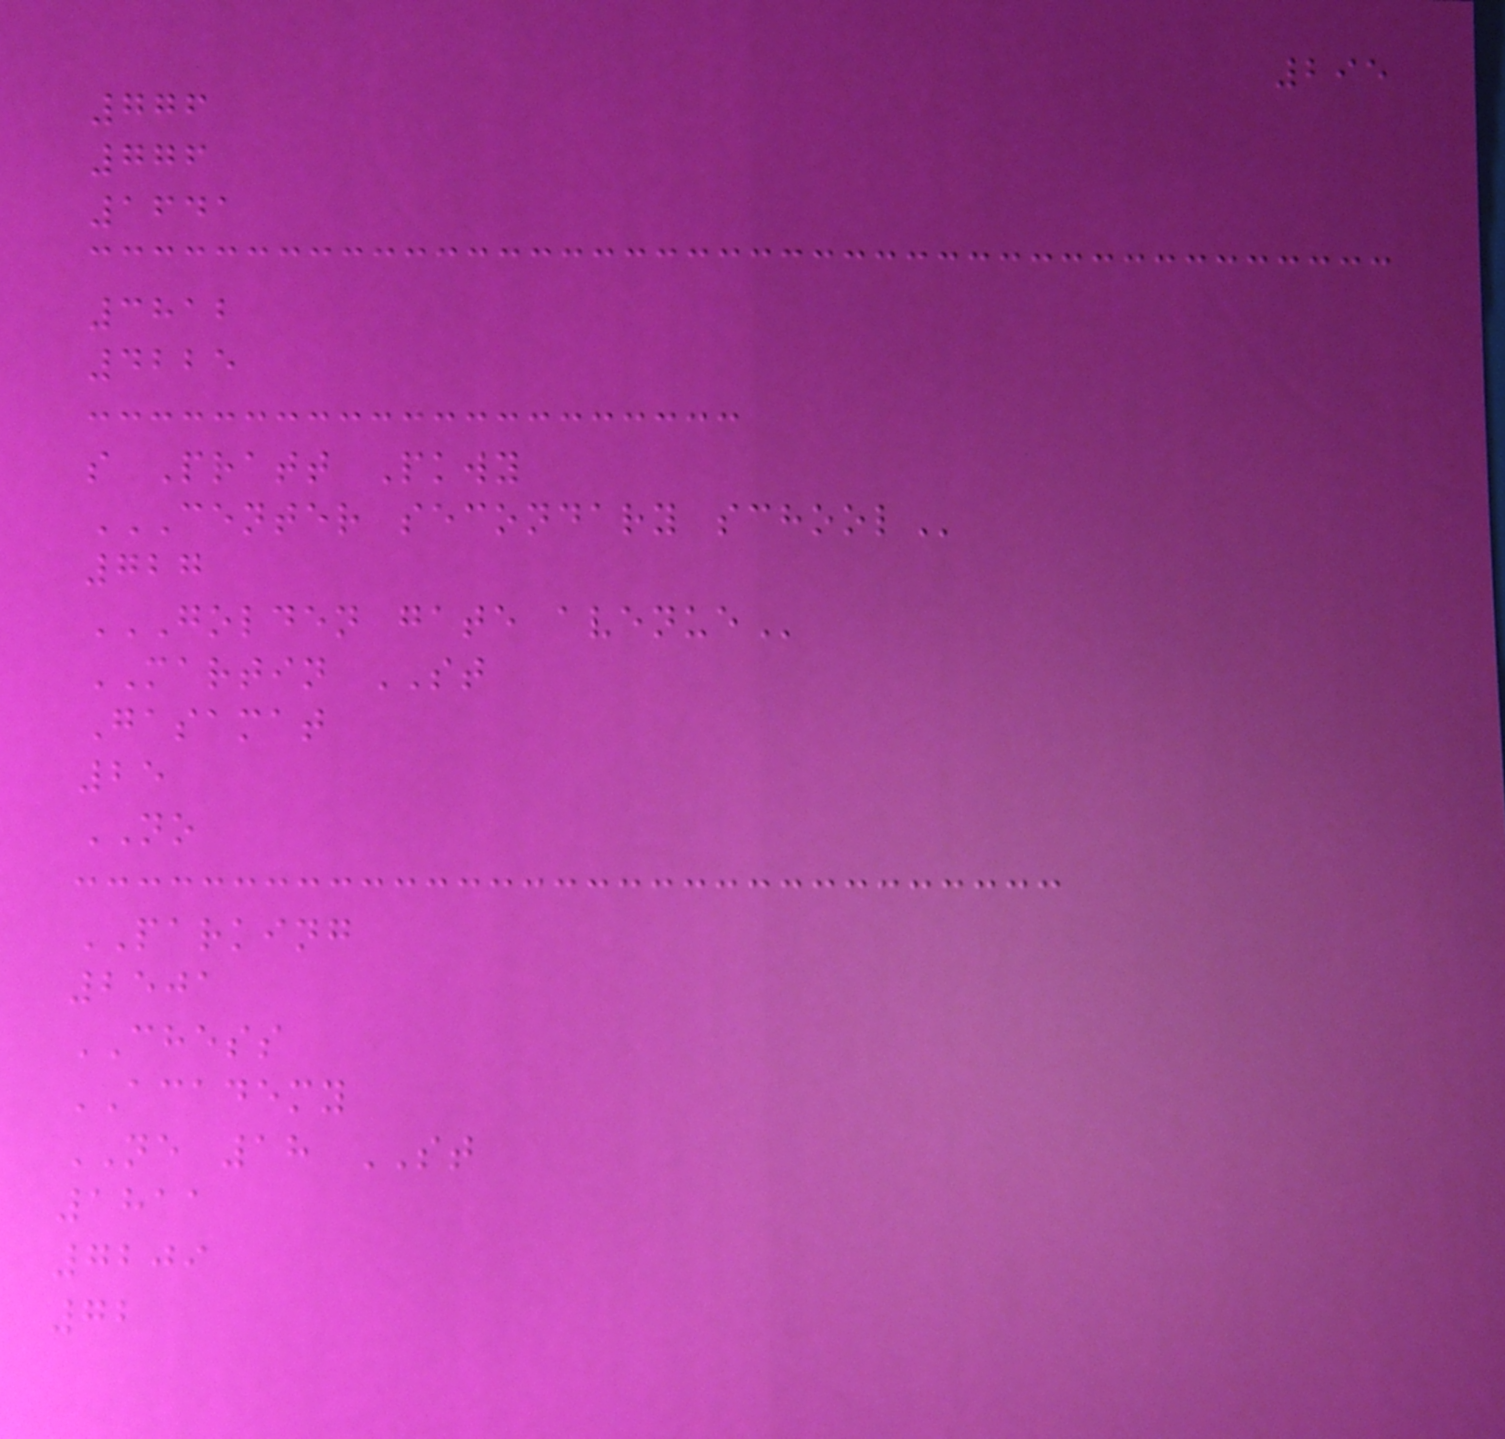295
776
776
1641
3812
4225
s Pratt Pkwy
CENTER SECONDARY SCHOOL
727
GOLDEN GATE AVENUE
MARTIN ST
Gasamat
25
NO
PARKING
2501
CHESS
ACADEMY
NE 18 ST
1811
7209
72
